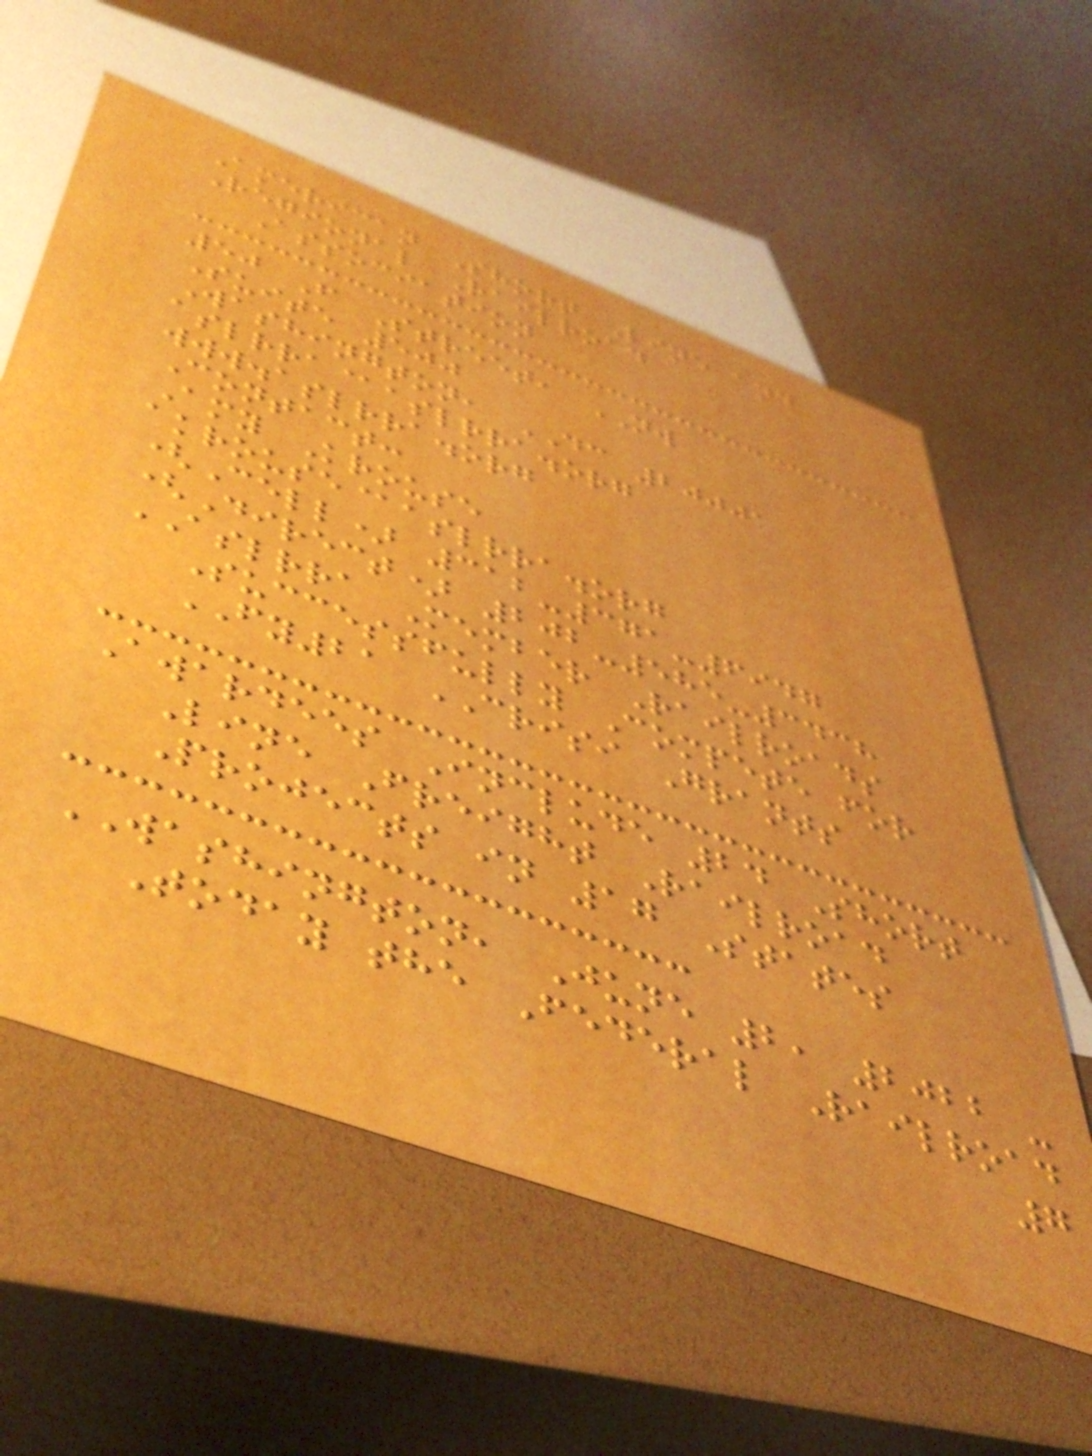American Short Line and
Regional Railroad
Association
50 F Street, NW
Suite 500
Washington, DC 20001
aslrra@aslrra.org
www.aslrra.org
Contact:
Amy Krouse
akrouse@aslrra.org
(Cell) 312-371-6947
(Direct) 202-585-3438
ASLRRA Member Railroads
Successfully Compete for
FY21 CRISI Grants
Awardees Include 24 Short
Line Freight Railroad
Projects in 17 States
WASHINGTON, June 2, 2022 -
Today the Federal Railroad
7
